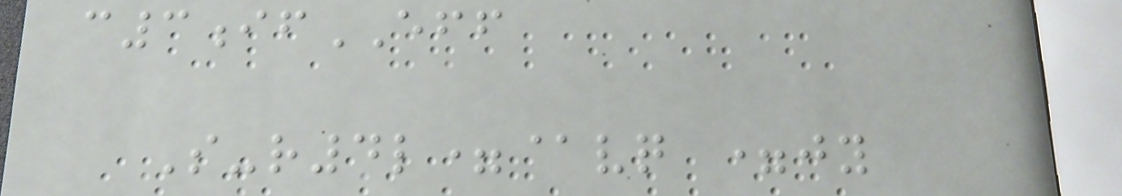c3ifEFF
S-r4l=@vq =jy
